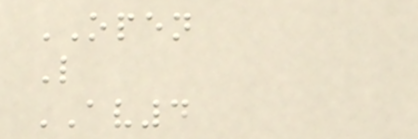OPEN
L
AV4
